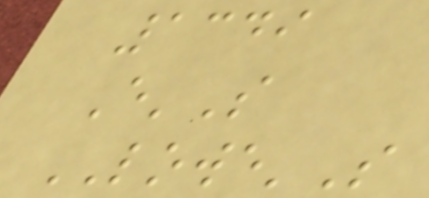1349
E'S
LOWE'S
